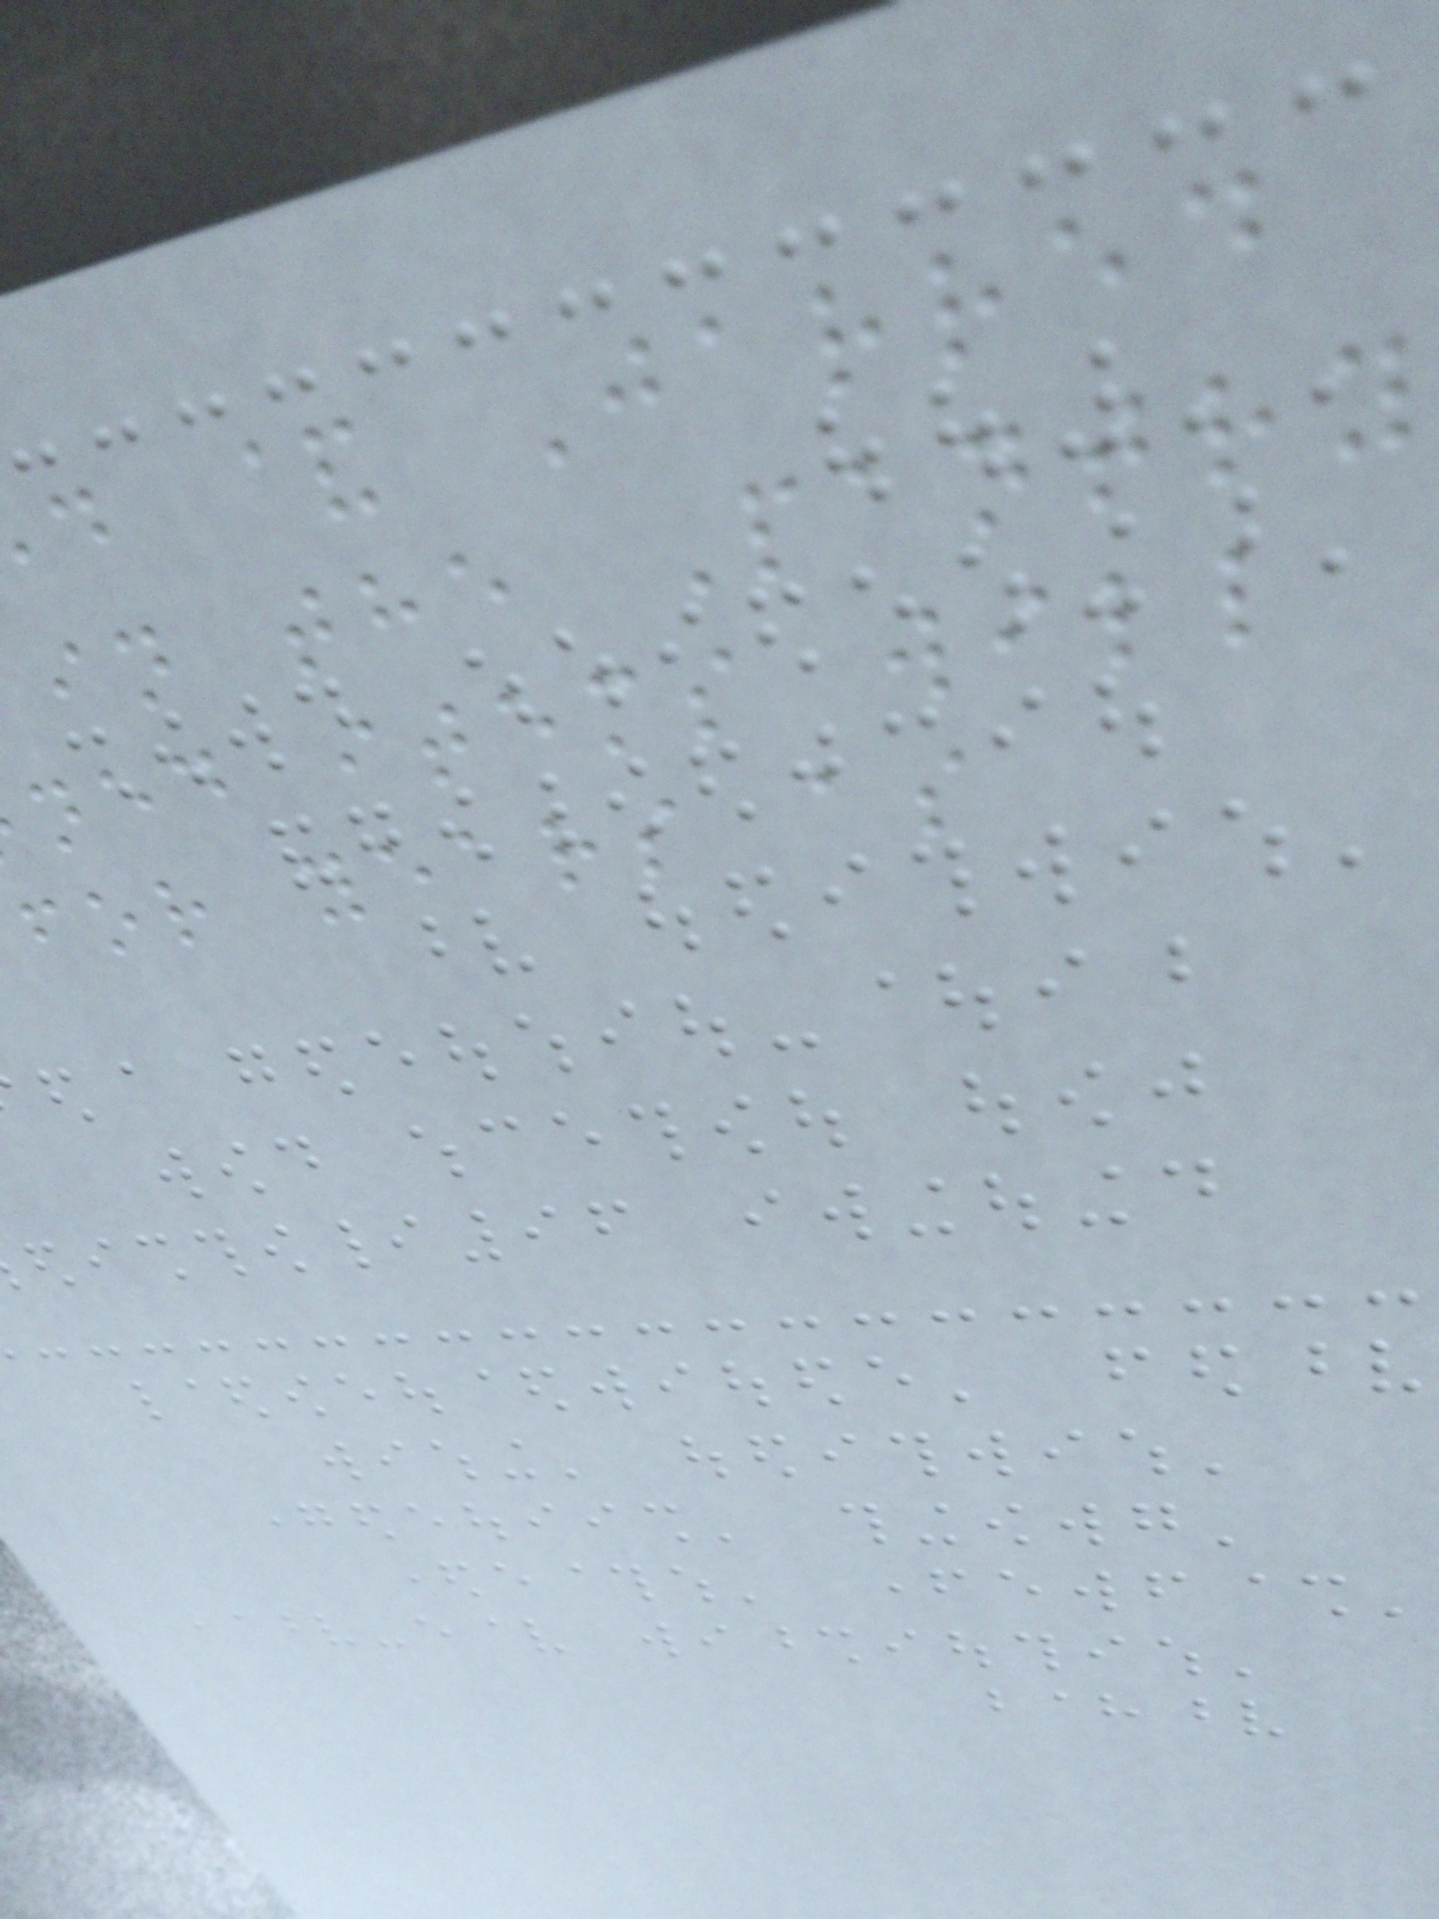d & Jarred
in the Pantry
ned items will
for years as
